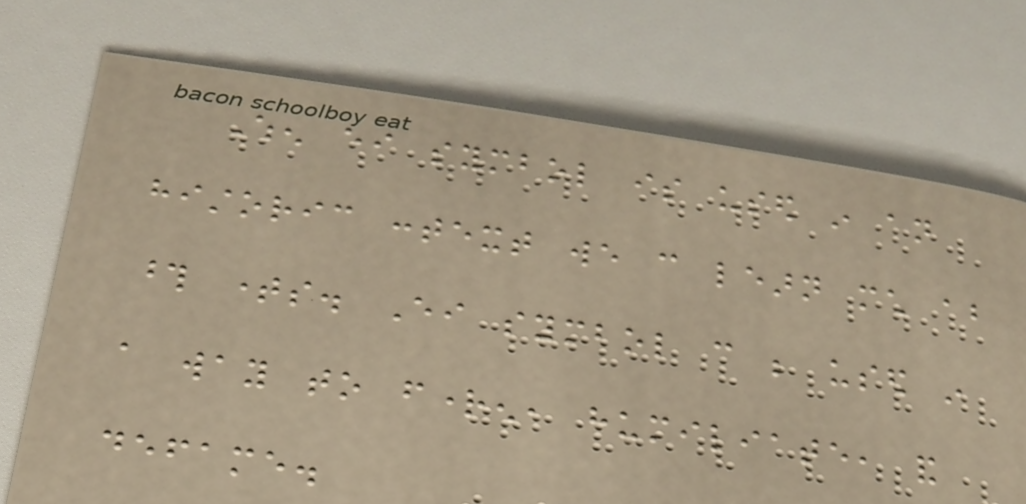When either symbol is used in an
historic context we can learn much about
those times. Either symbol can be used in
a way to frighten, humiliate, and
defame.
